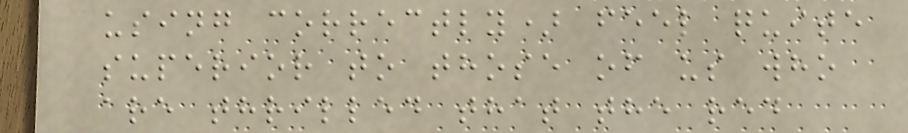using correctly) feel quite
superior to those of us who
are thrilled that the red
